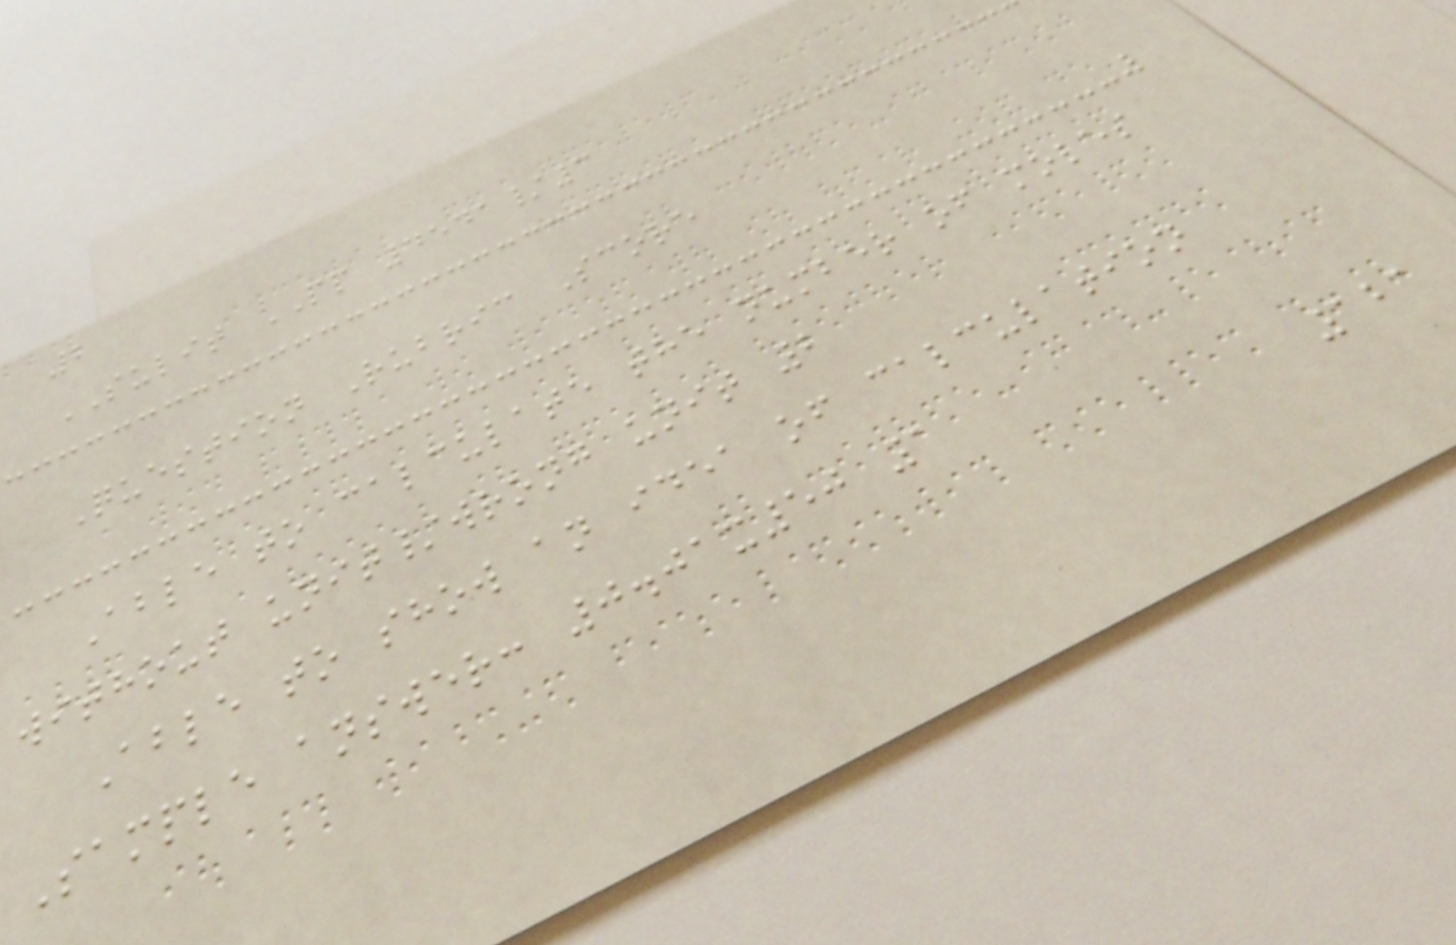2
SULIT PP 4541/3
Question Rubric Score
Able to calculate the number of moles
without unit/wrong unit 2
Able to show an idea of calculation
Sample answer: 0.01x50 1
121
